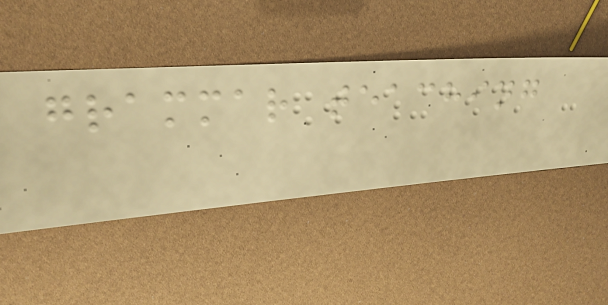grammar teaching
